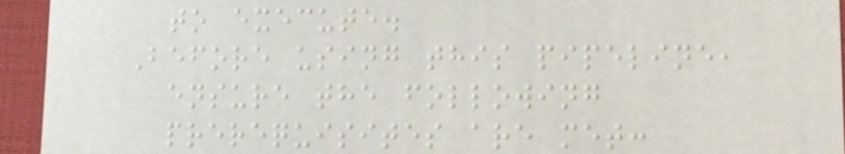to execute.
Before using this pipeline,
ensure the following
prerequisites are met:
